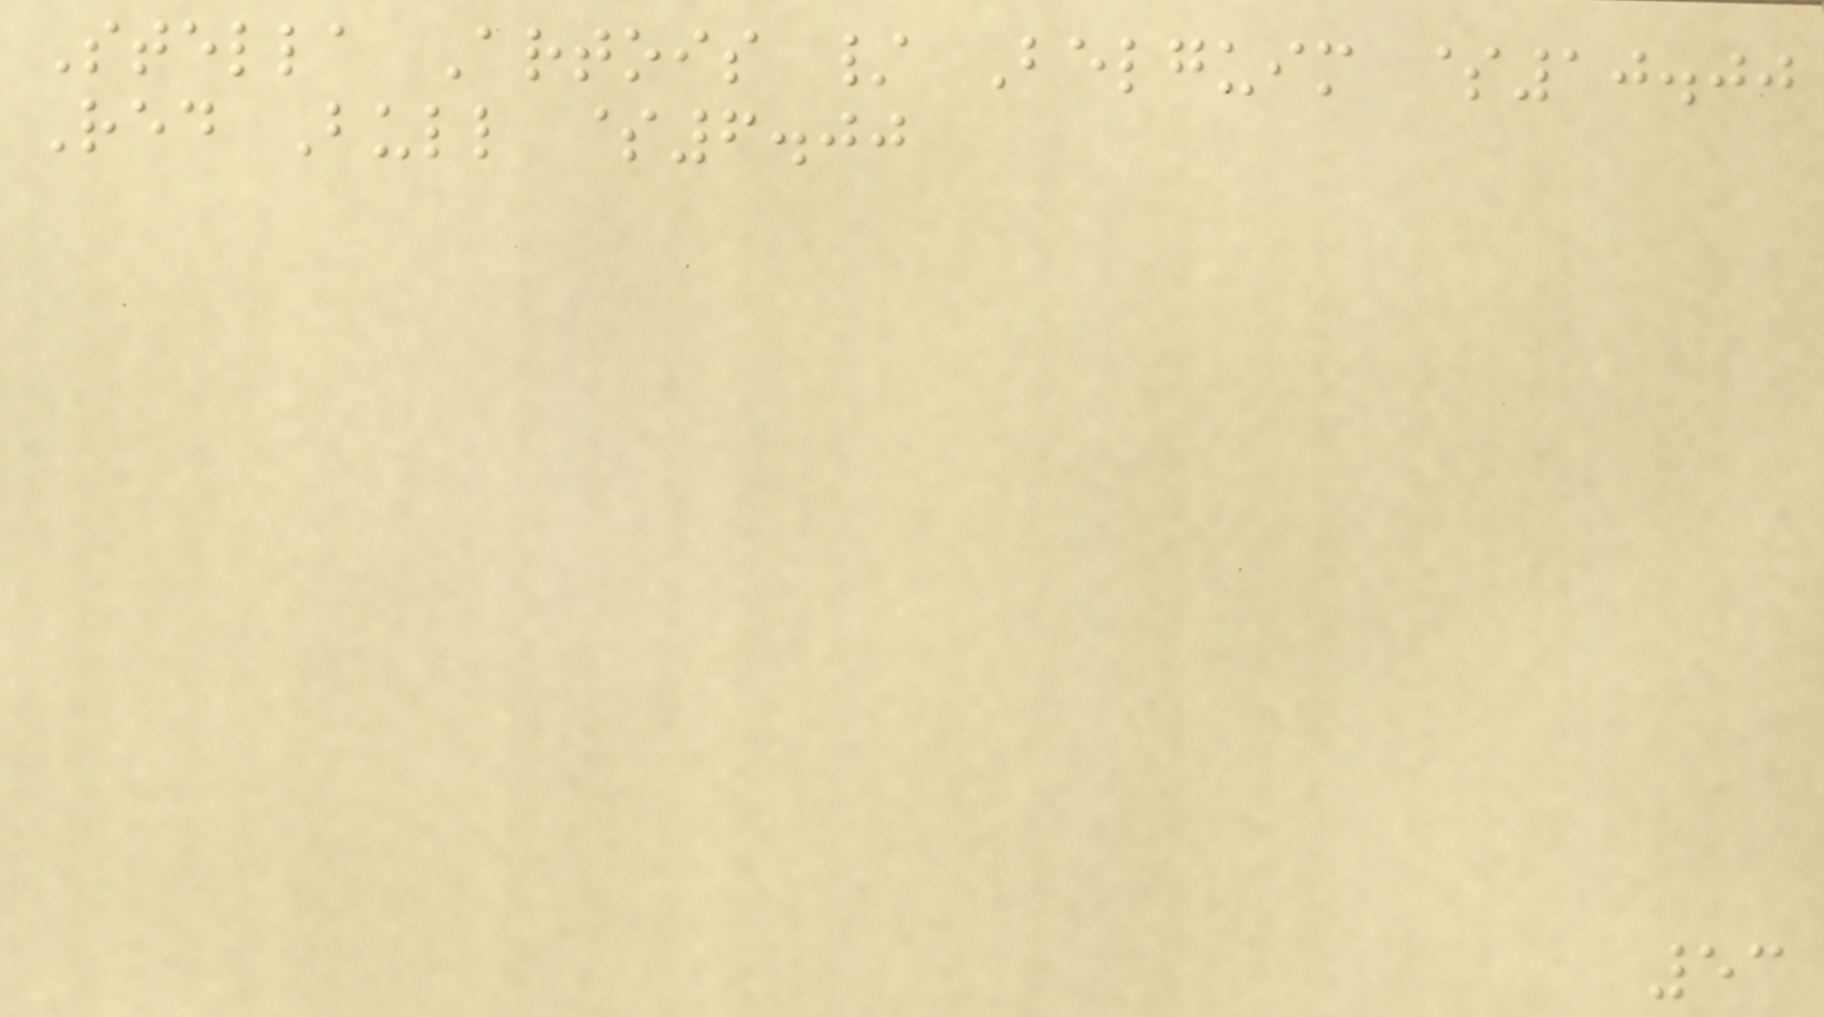Stella Artois / Belguim $10.00
Red Bull $6.00
53
